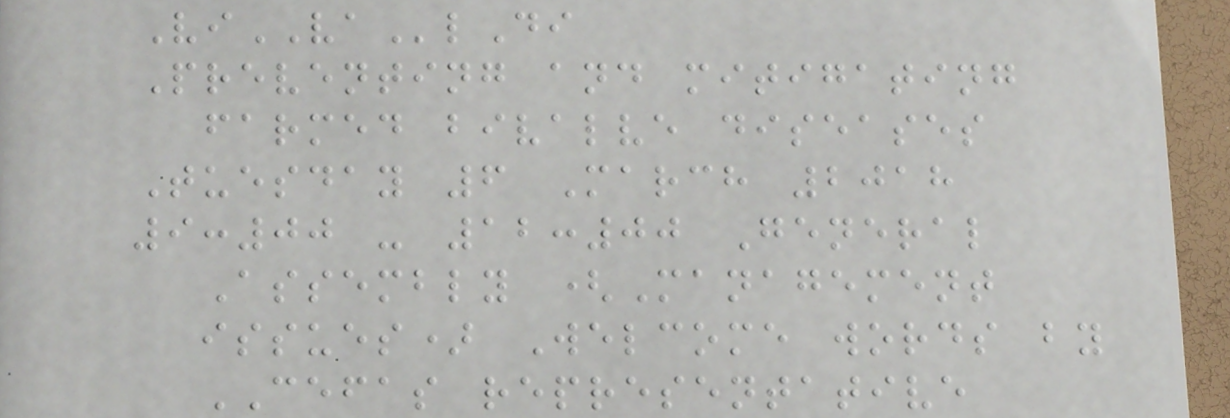ViVAlDi
Preventing and mitigating
farmed bivalve diseases
Tuesday 6 March 2018
9:00 - 12:00 General
Assembly (Management
issues) Welcome words by
CEFAS representative
